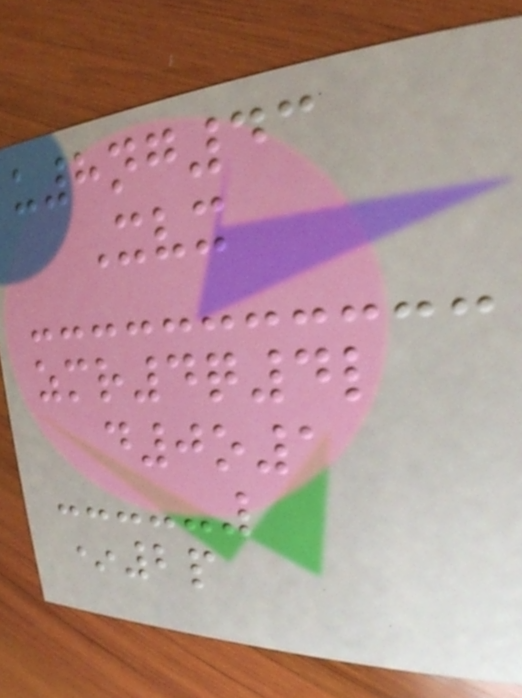u8ng43
Xvx
zmr4q4l
d0o1
*2p
